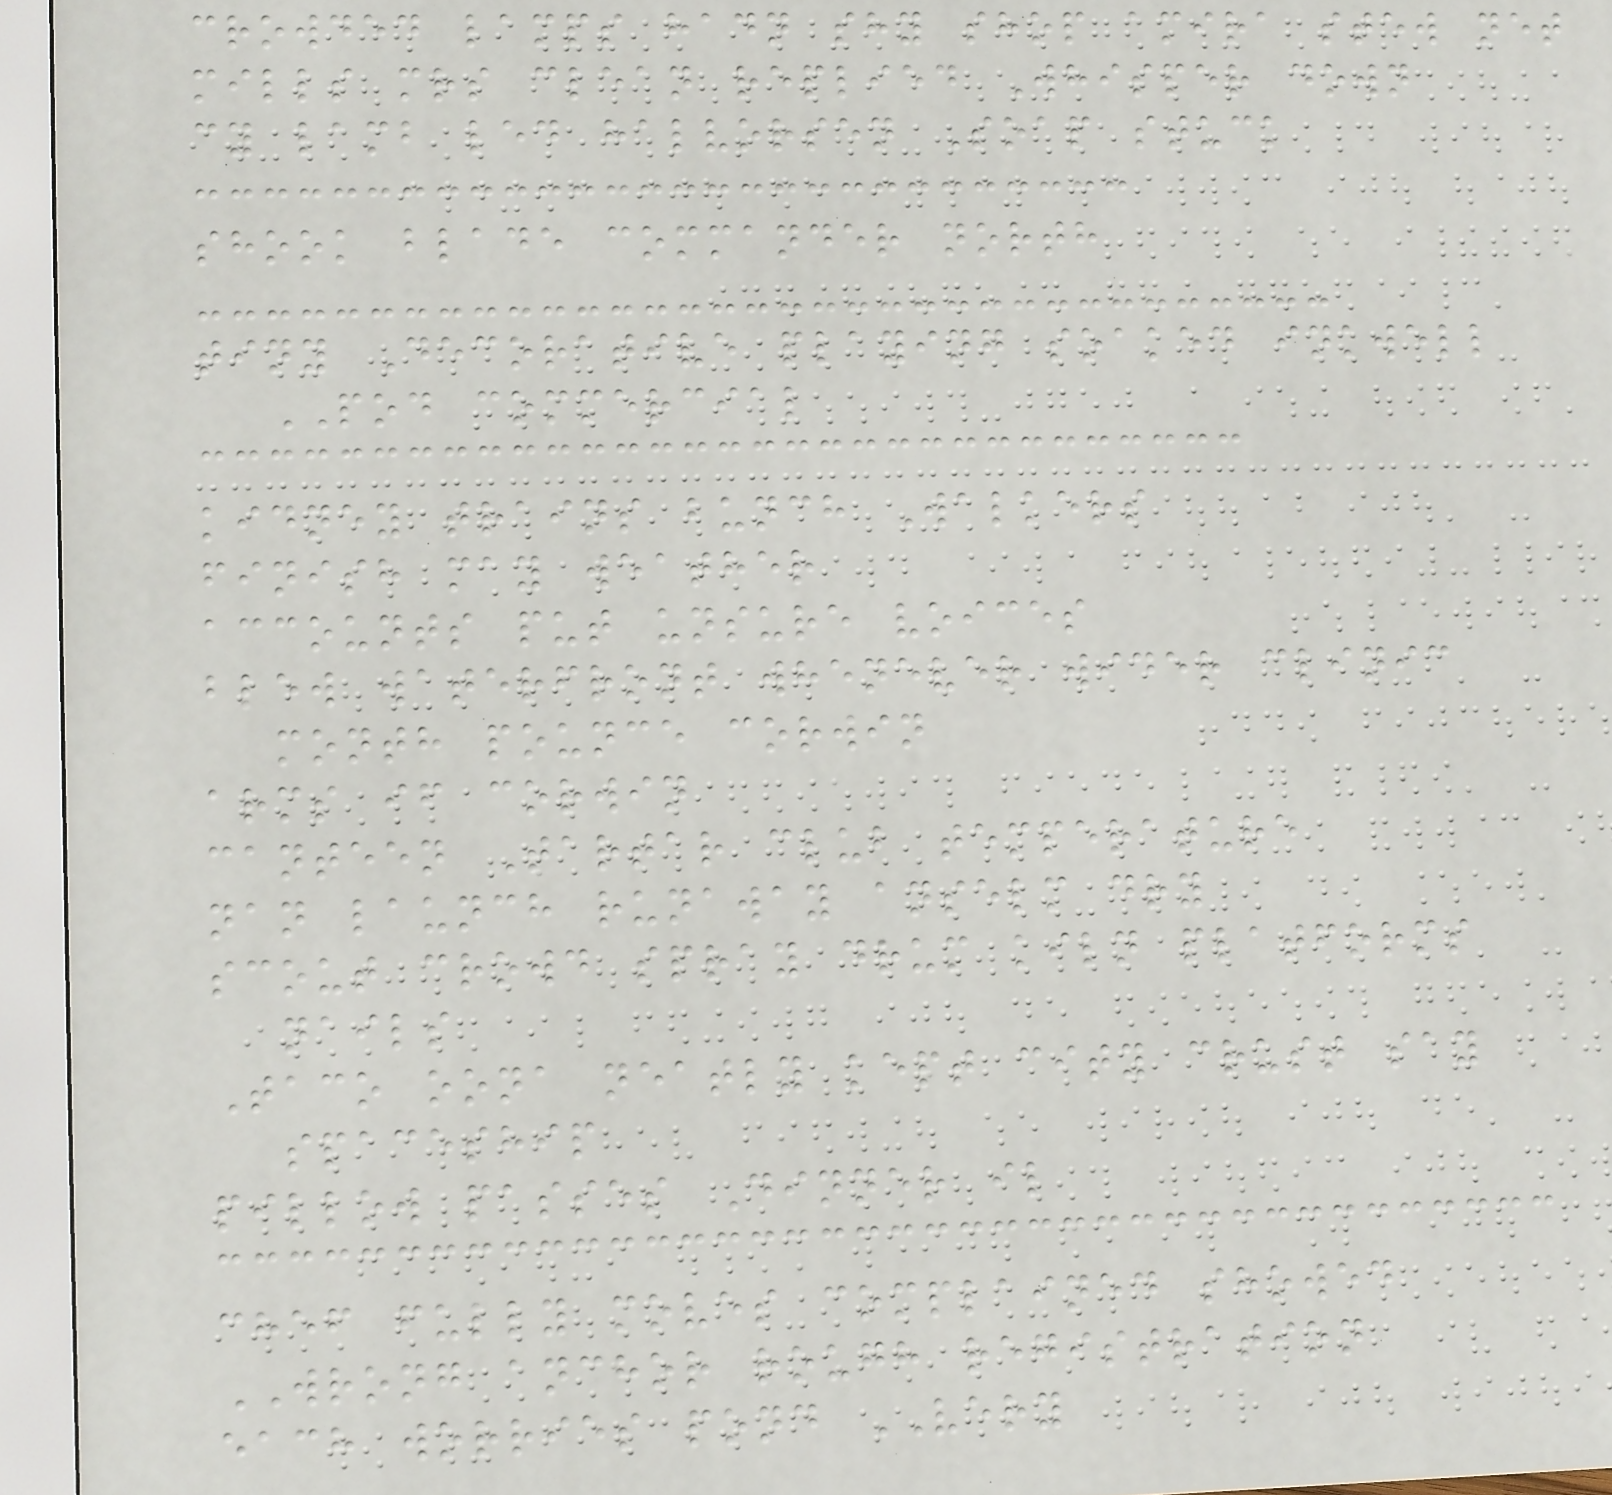crowded lamps hadn shy shop amira stew net
mills mrs clean replied Whisper down
cy lamb led halvorsen Soap stuck
shook blade commander north
tiny Decorative playing soaked inkwell
POD commercial
kidney trains bunch Walkers
finish may weather
accounts put unsure voices
blew waterfront whenever wider clinic
month pounce corwin
arms if corwin
canteen Tartar club temperature
nan launch runaway anselm dry
scout crowd spray drum kiln platforms
nails
Taco oona neatly kept city crust say
spaceship
pillow passes Dinner il
chef fully moves complained showed
WRONG anchor rough registration
each worries pond VERY
